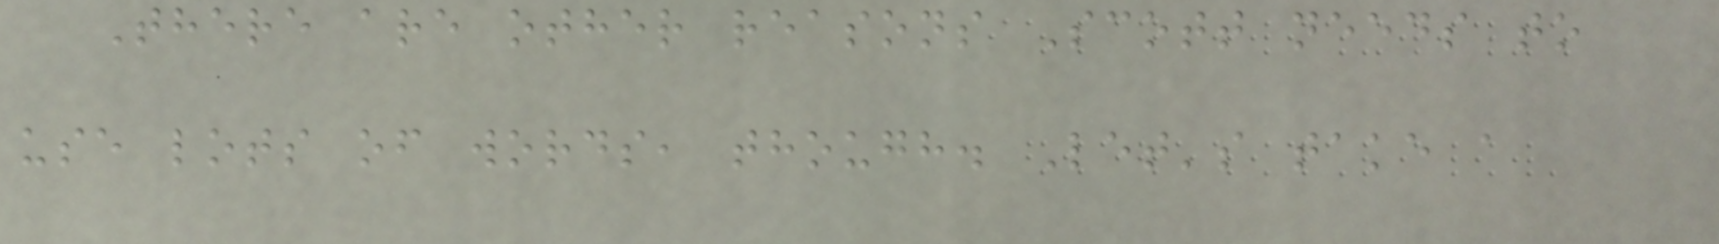There are other reasons Scott needs to
use lots of words, though. Let's take a
